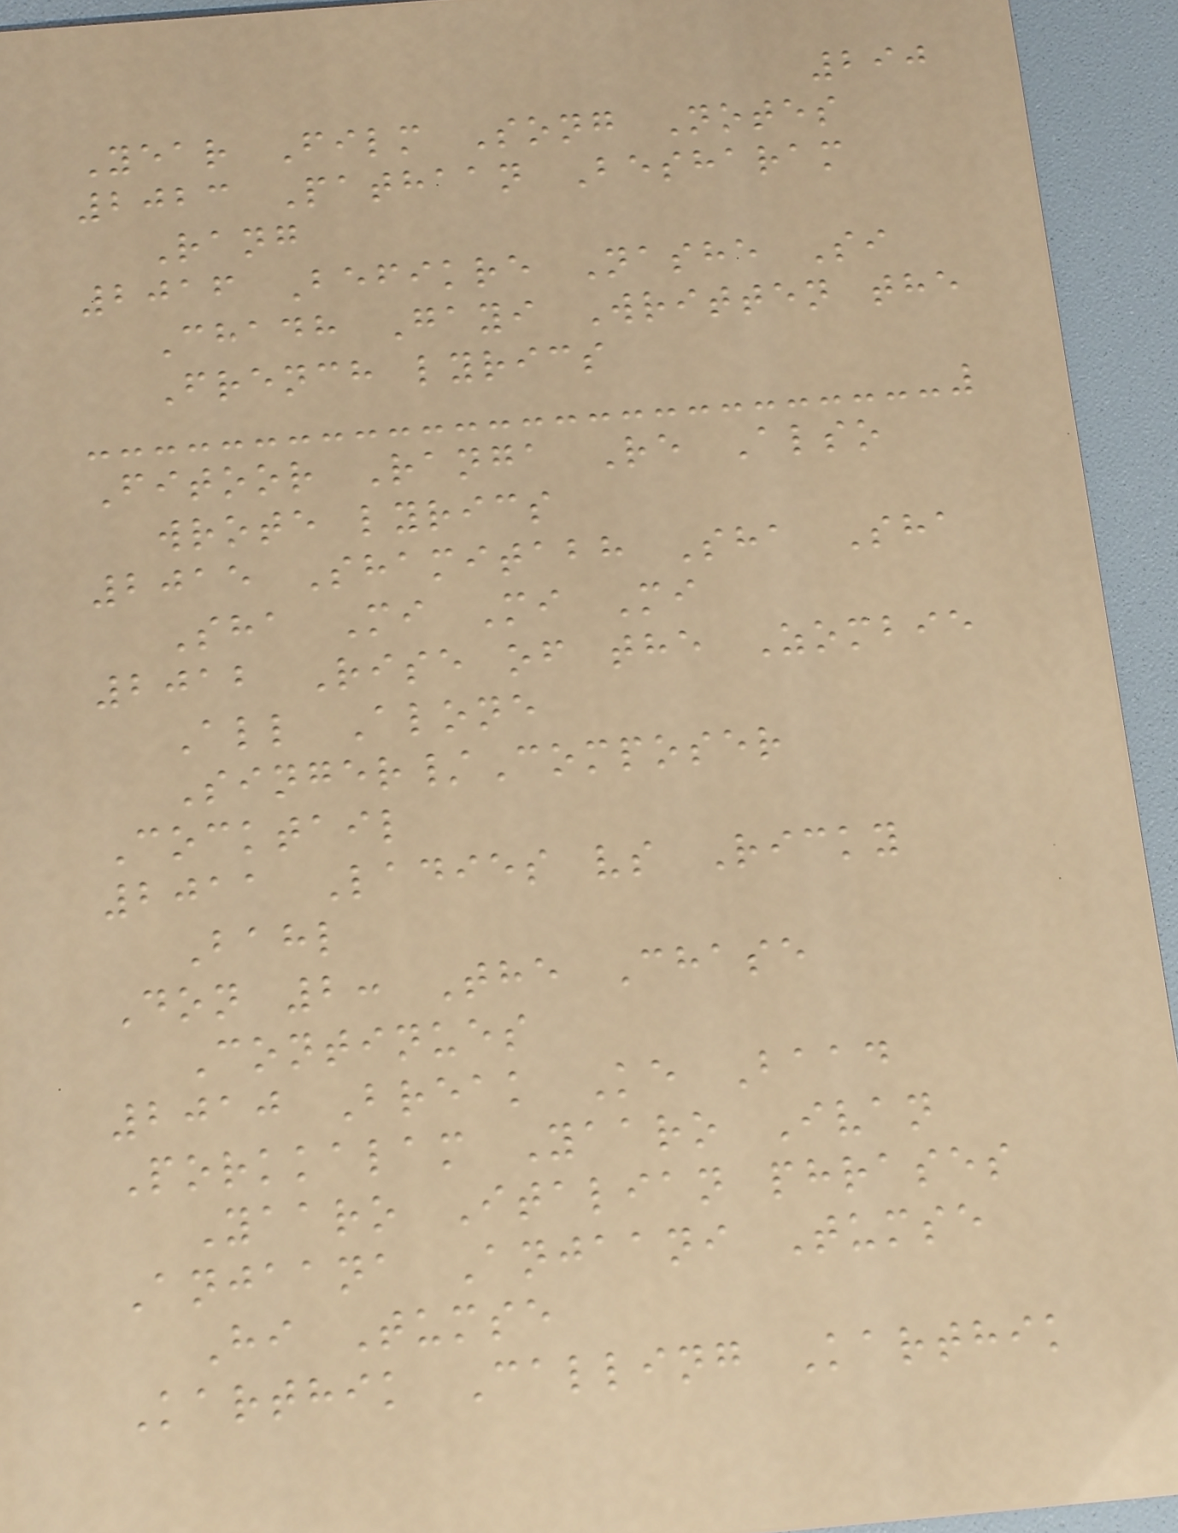290
Year Film Song Notes
2023 Pathaan Besharam
Rang
2016 Befikre Nashe Si
Chadh Gayi Written the
French lyrics
Fitoor Ranga Re Also
wrote lyrics
2015 Shamitabh Sha Sha
Sha Mi Mi Mi
2012 Rise of the Zombie
All Alone
Singer/Composer
Cocktail
2011 Ladies vs Ricky
Bahl
Don 2: The Chase
Continues
2010 Break Ke Baad
Porkkalam Yaaro Ivan
Yaaro Italian phrases
Anjaana Anjaani Tumse
Hi Tumse
Karthik Calling Karthik
